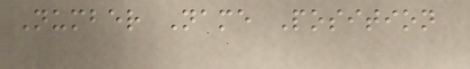Number Name Position
